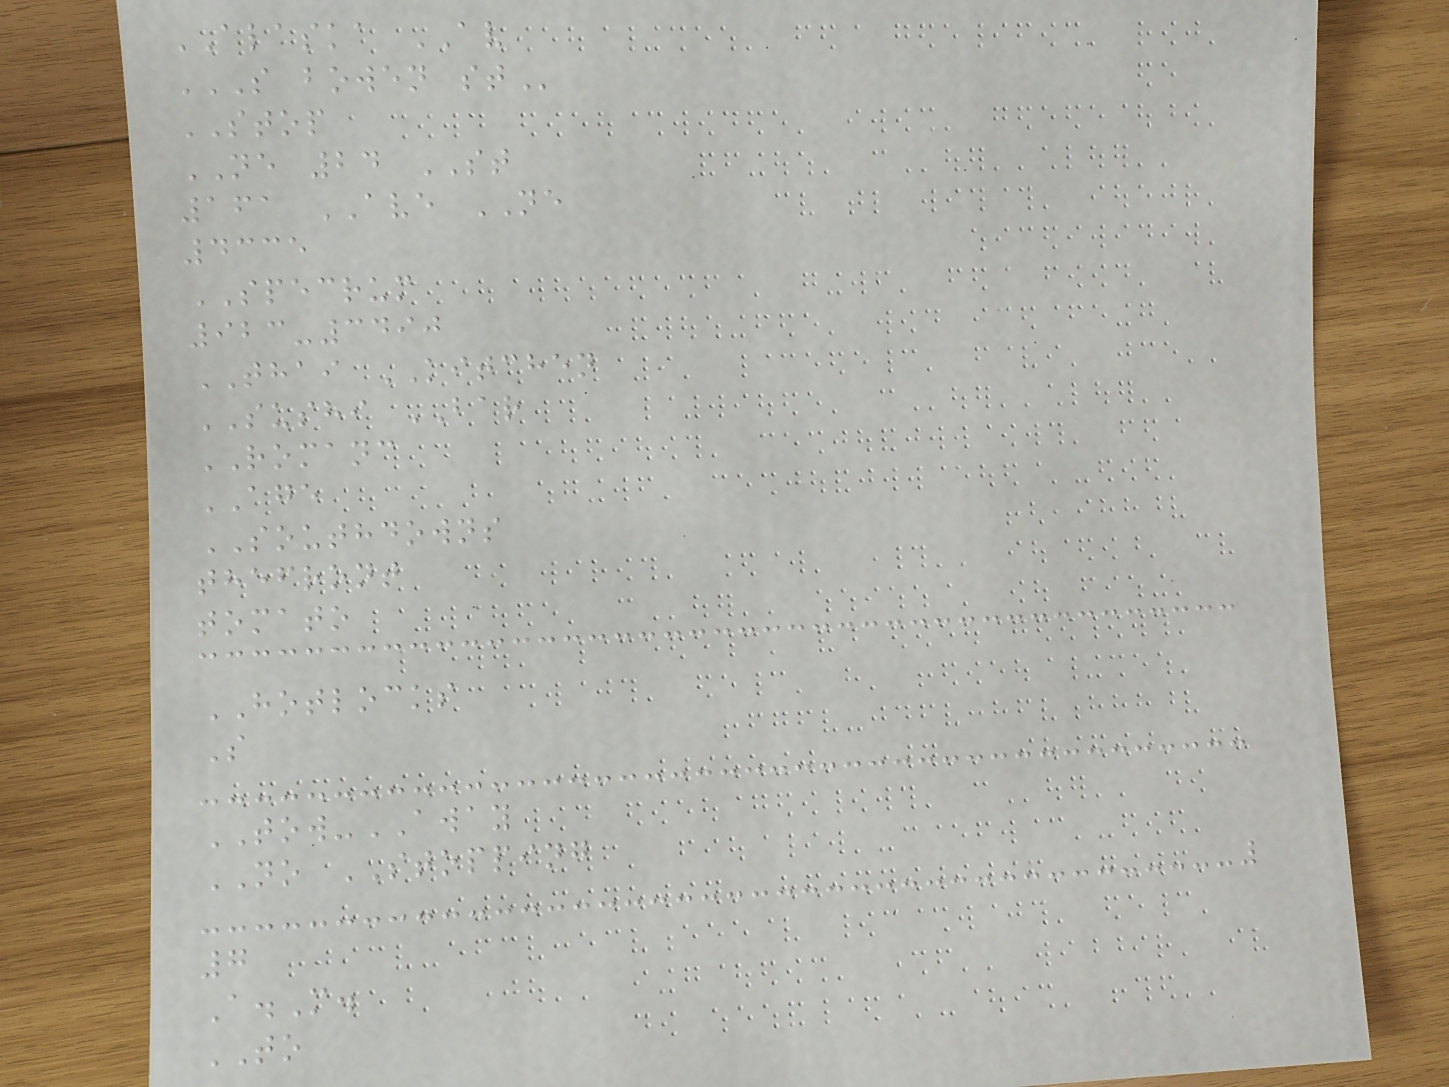ALASKA AV
S BOWEN ST
STOP
NE 24 ST
161 AVE NE
4335
SPECRUM
923-3490
THAI KITCHEN
SUSHI BAR
ROMANC
AGE
SOUTHDOWNS
thefront
tomato
HOTLOCKS
S
TOW-AWAY
NO STOPPING
7
A.M.
TO
